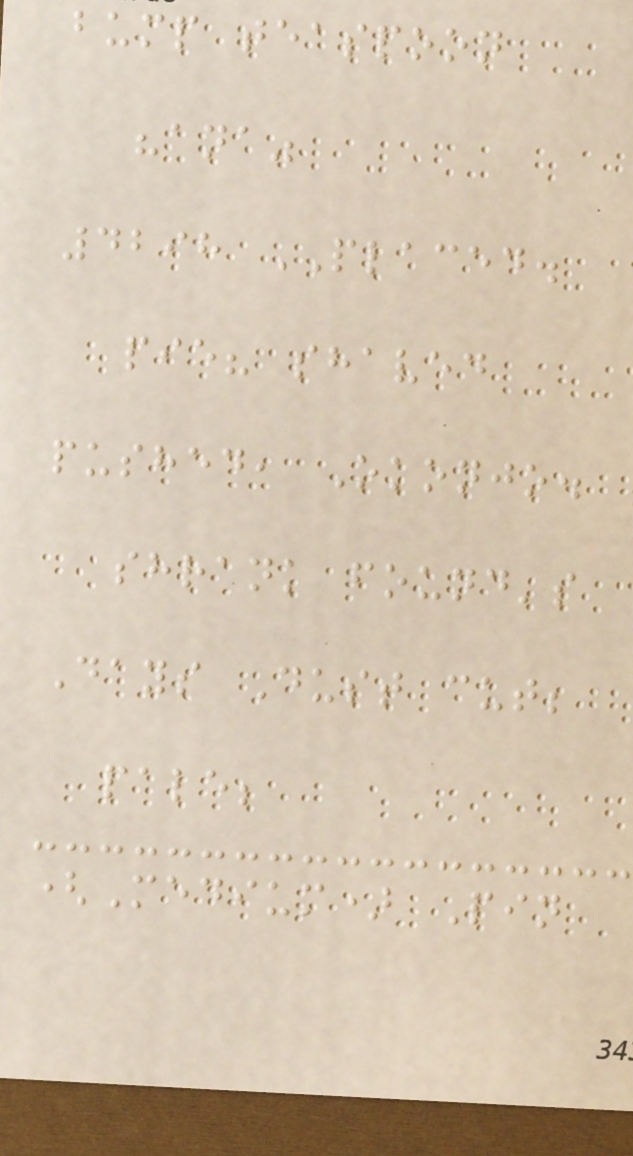bump teaspoon
"ana"
4298 PLACED.
pie? shaved
pushed, Okonjo.
shrank found's
Days Dust cut;
pale;
(Medium) Pin
